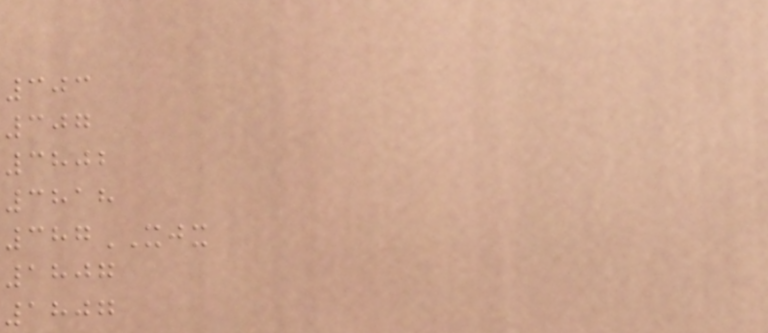303
307
3802
3818
387XJX
1807
1807
